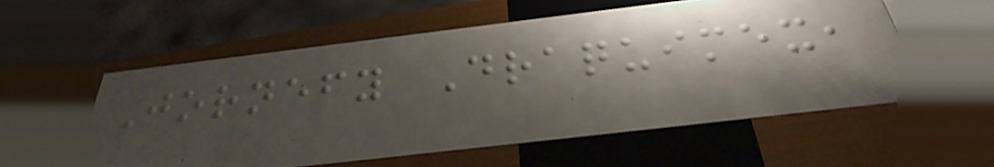Jornefy Draquimex,
